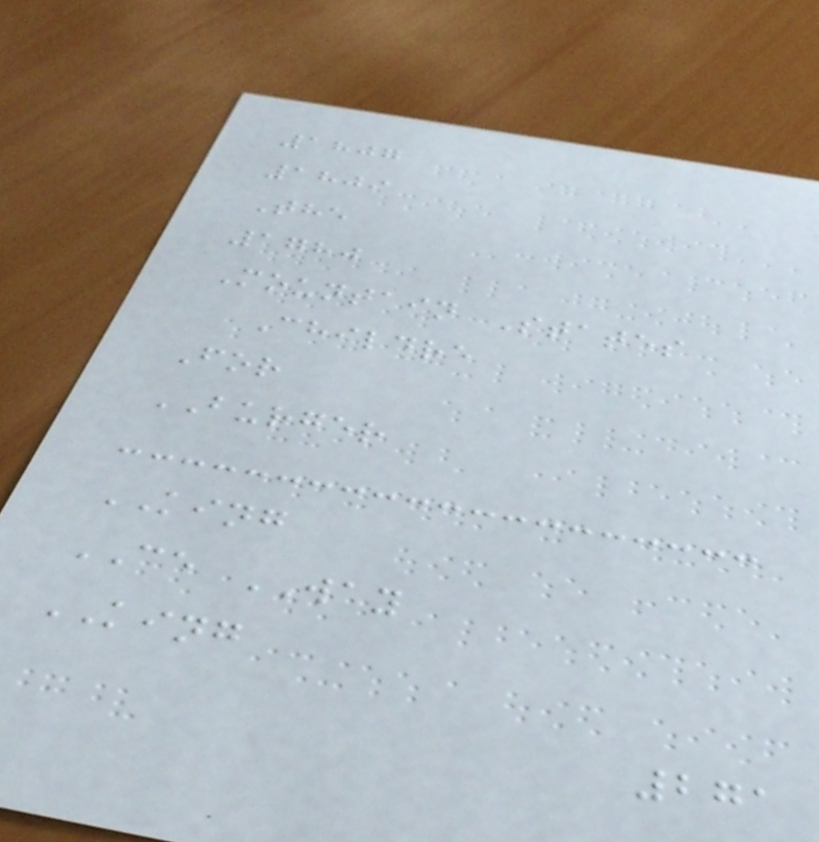1807
1809
The
1780
Mountain States
Childre
For
BURGER
KING
CE WAY
KING
271
